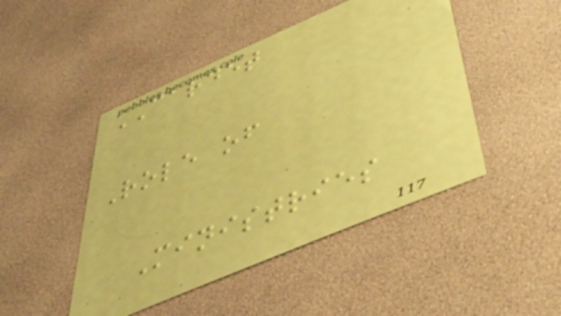CARDET
Role of
Ministries
